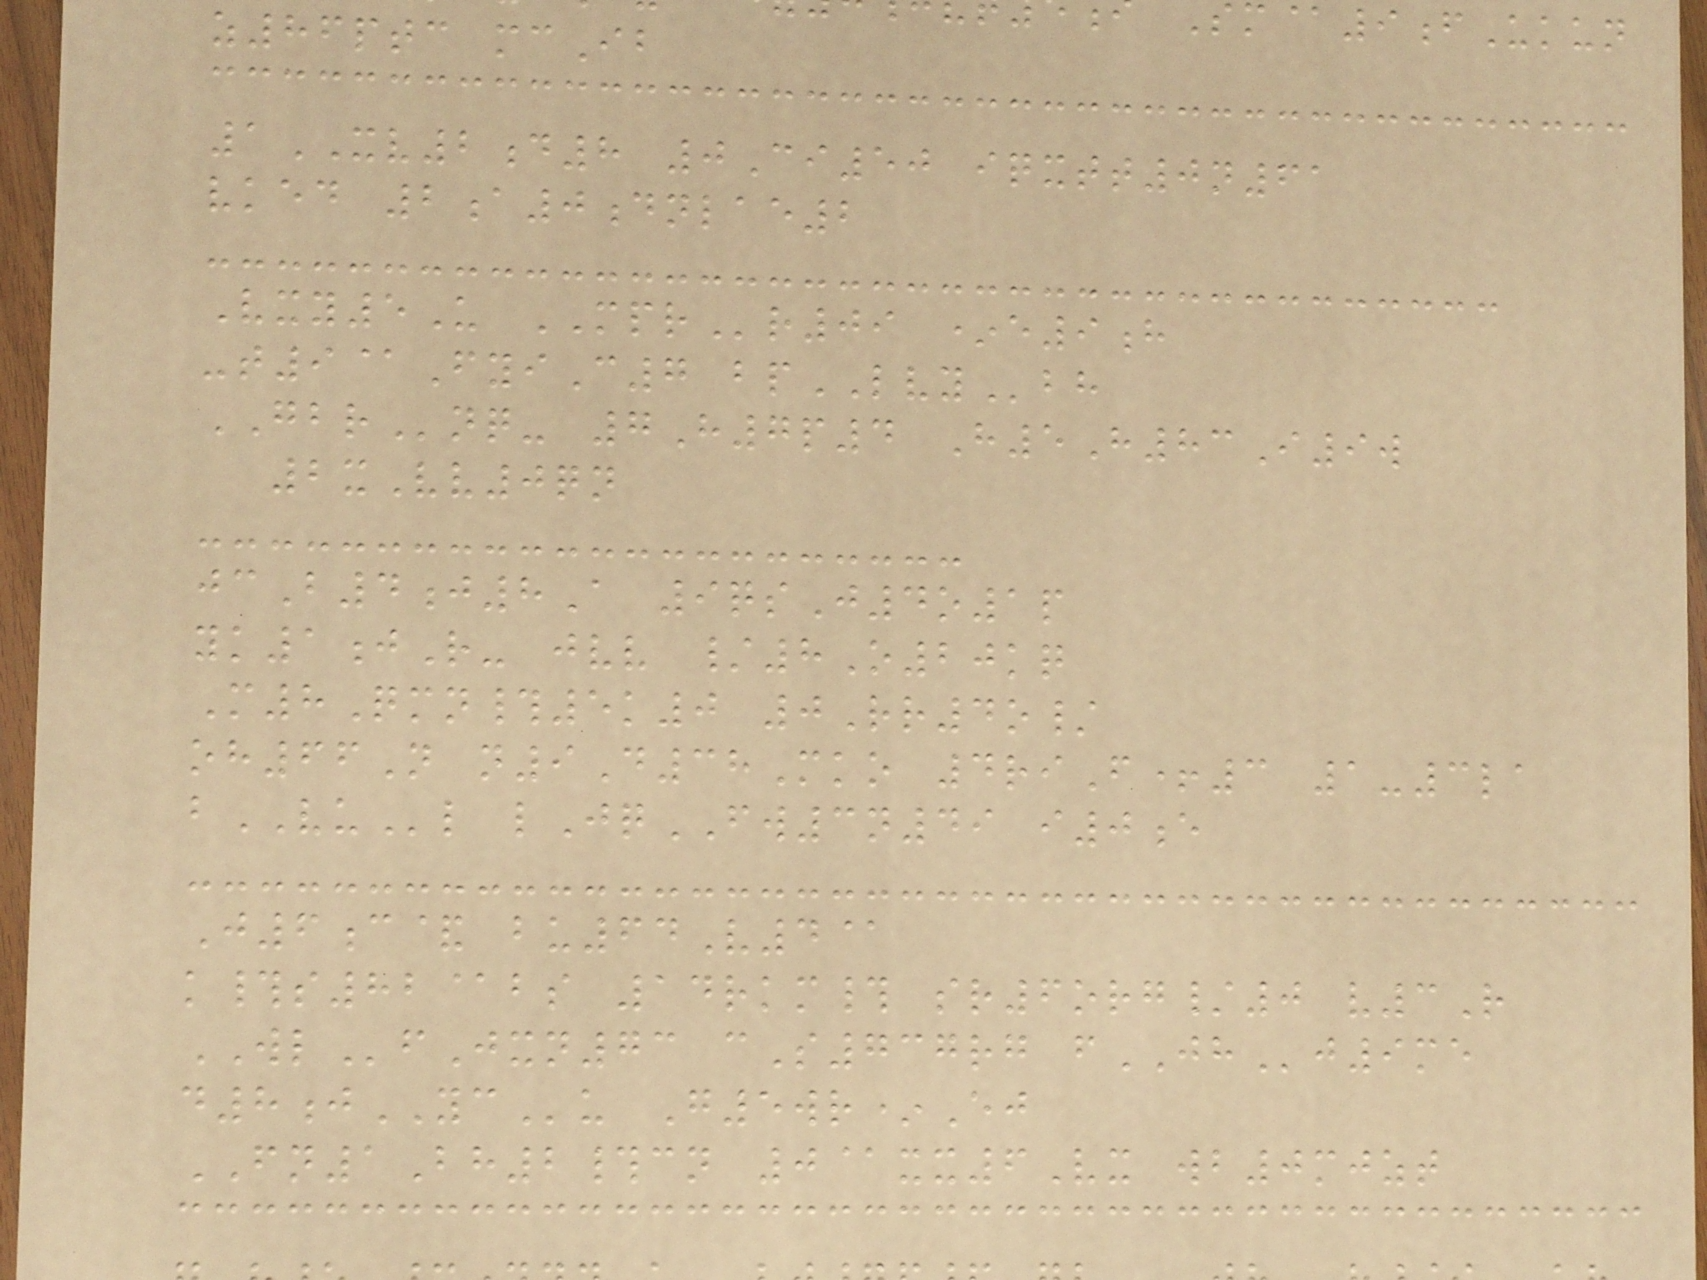m@9fUkun
z86ptc mcIb
1XV2d8 0Ci50 iqxtt0n61
vked 2a0dnlae2
Vxy5U MPRr09 *e9h
-t9@FyiC7 bpLVYbh
GBRnq- 7H7p4 H5H83I9w
2xVv0qn
jcB4j8A 9qsJ4o1p
yk1jR- jvv /8O20kq
M8Qmn#5k0 0Rr4o/
oh66N n9D38Mko 4riF+3 1-3la
bVUl lJqFW3n49 i0e
J6c& bu64V4@
k#s82@bs 14rkm# sr6org/0 v3R
WLfJxn73 cS737rg fJHj9me
d8jYCu G5wr*Ej
FN1Bh2#cn 0@xx6Vx wb0mjzt
